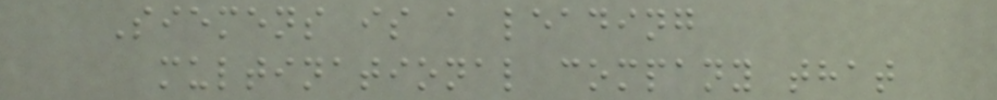Siemens is a leading
multinational company that
